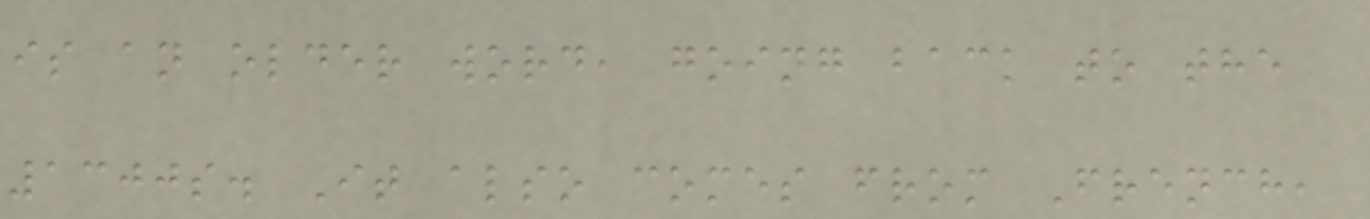is an older word, going back to the
1300s. It also comes from French,
